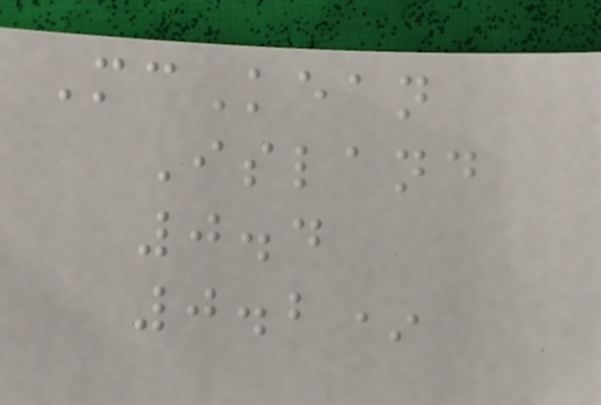McKean
Island
0.4
0.2*
